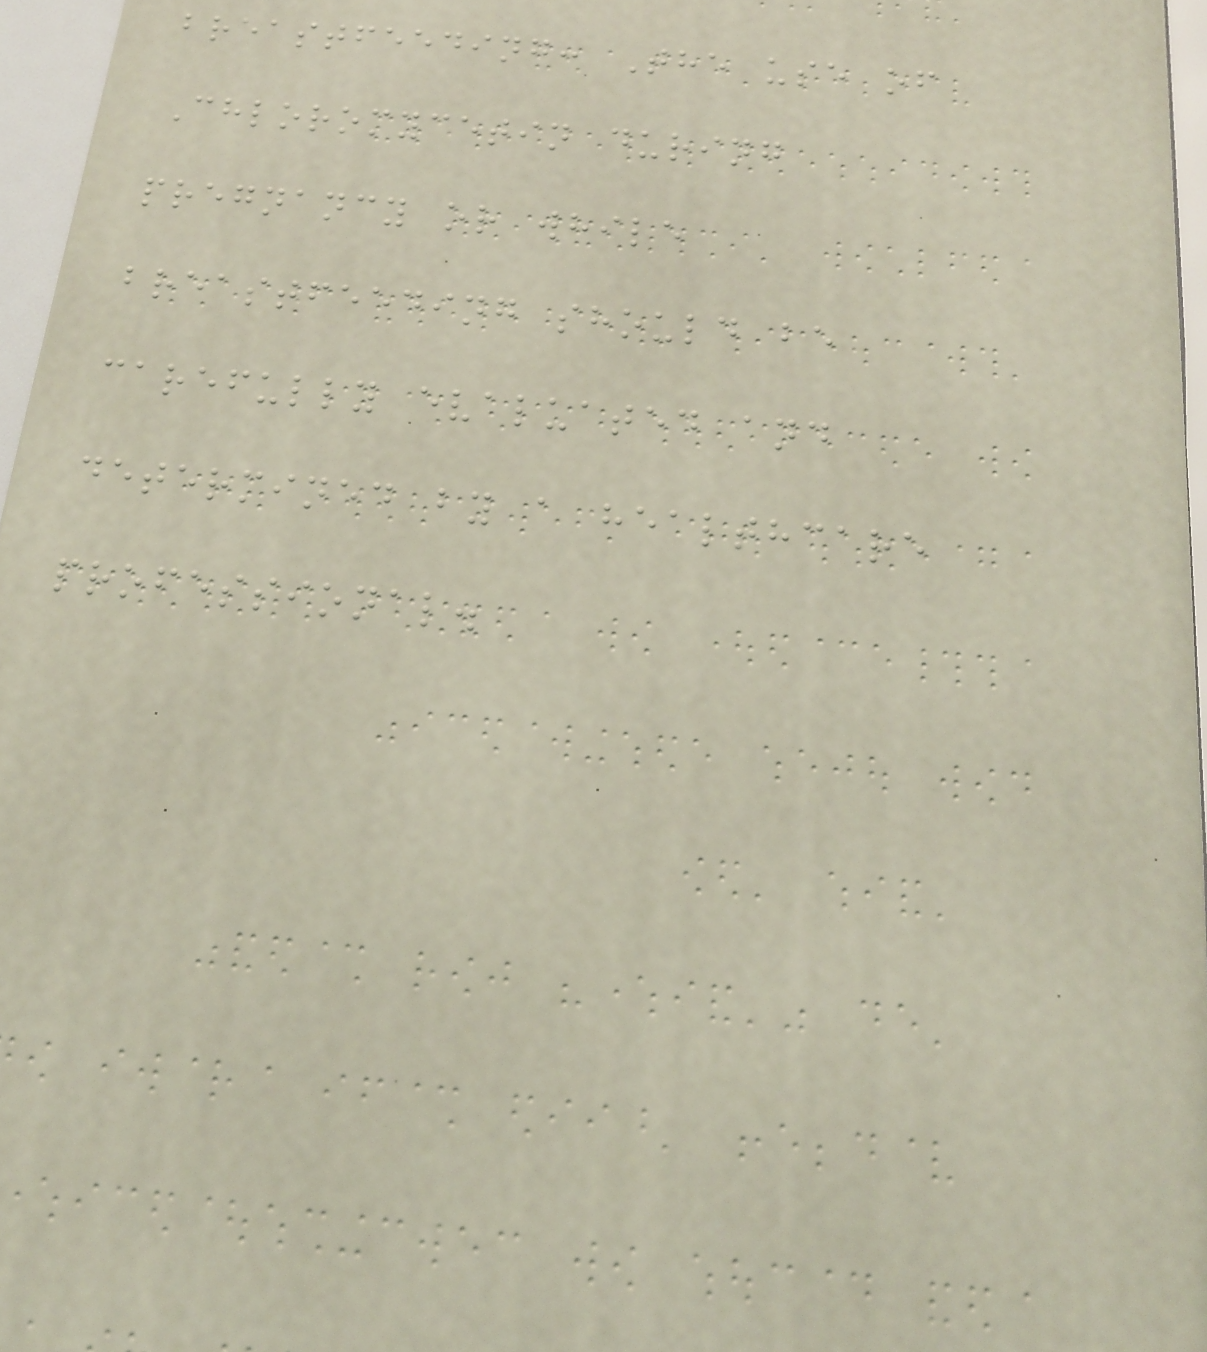breastfeeding: The use of
Chloromycetin during
pregnancy or while
breastfeeding should be
carefully evaluated and
determined by a healthcare
professional.
